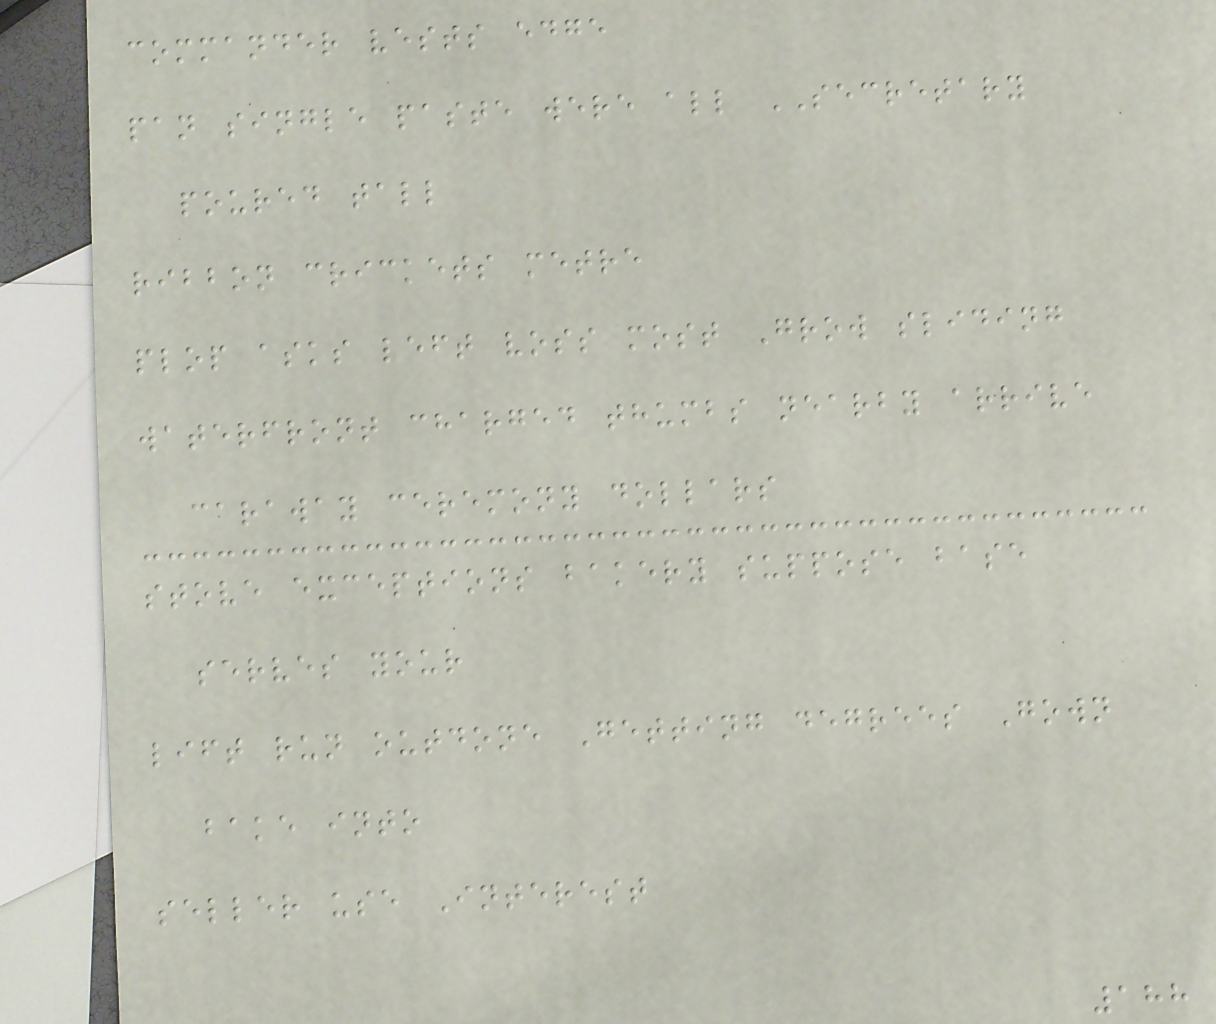commander vests edge
pan single paste were all SECRETARY
poured tall
ribbon crickets metre
plop asks left voss most Grow sliding
waterfront charged thumbs nearby arrive
caraway ceremony dollars
stove exceptions bakery suppose base
serves your
lift run outdone Getting degrees Gown
bake into
seller use Interest
188
